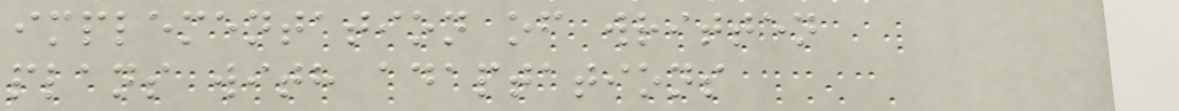implementation of written
plans with adaptations
